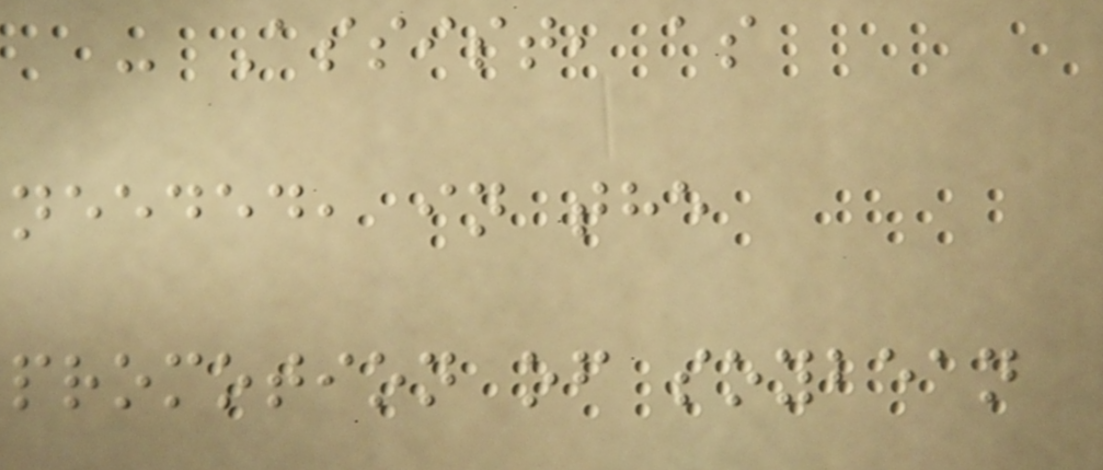- Assist, as
needed, in the
promotion of soybean
